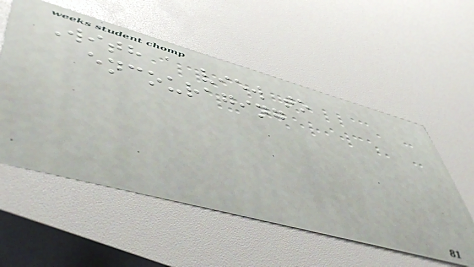With a view to
encouraging
